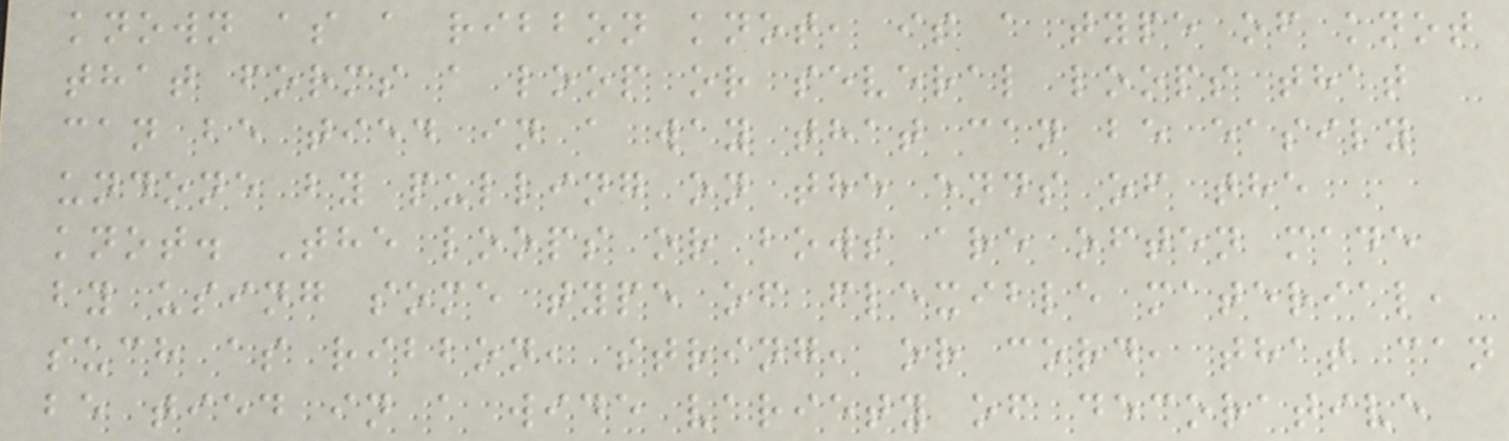known as a ribbon knot, is a type of knot
that forms a loop or several loops that
can be tied in a way that can be easily
undone by pulling on the ends of the
knot. The loops or bows are often made
by using some type of flexible material,
such as ribbon, string, or cord, that can
be tied in a wide variety of decorative
